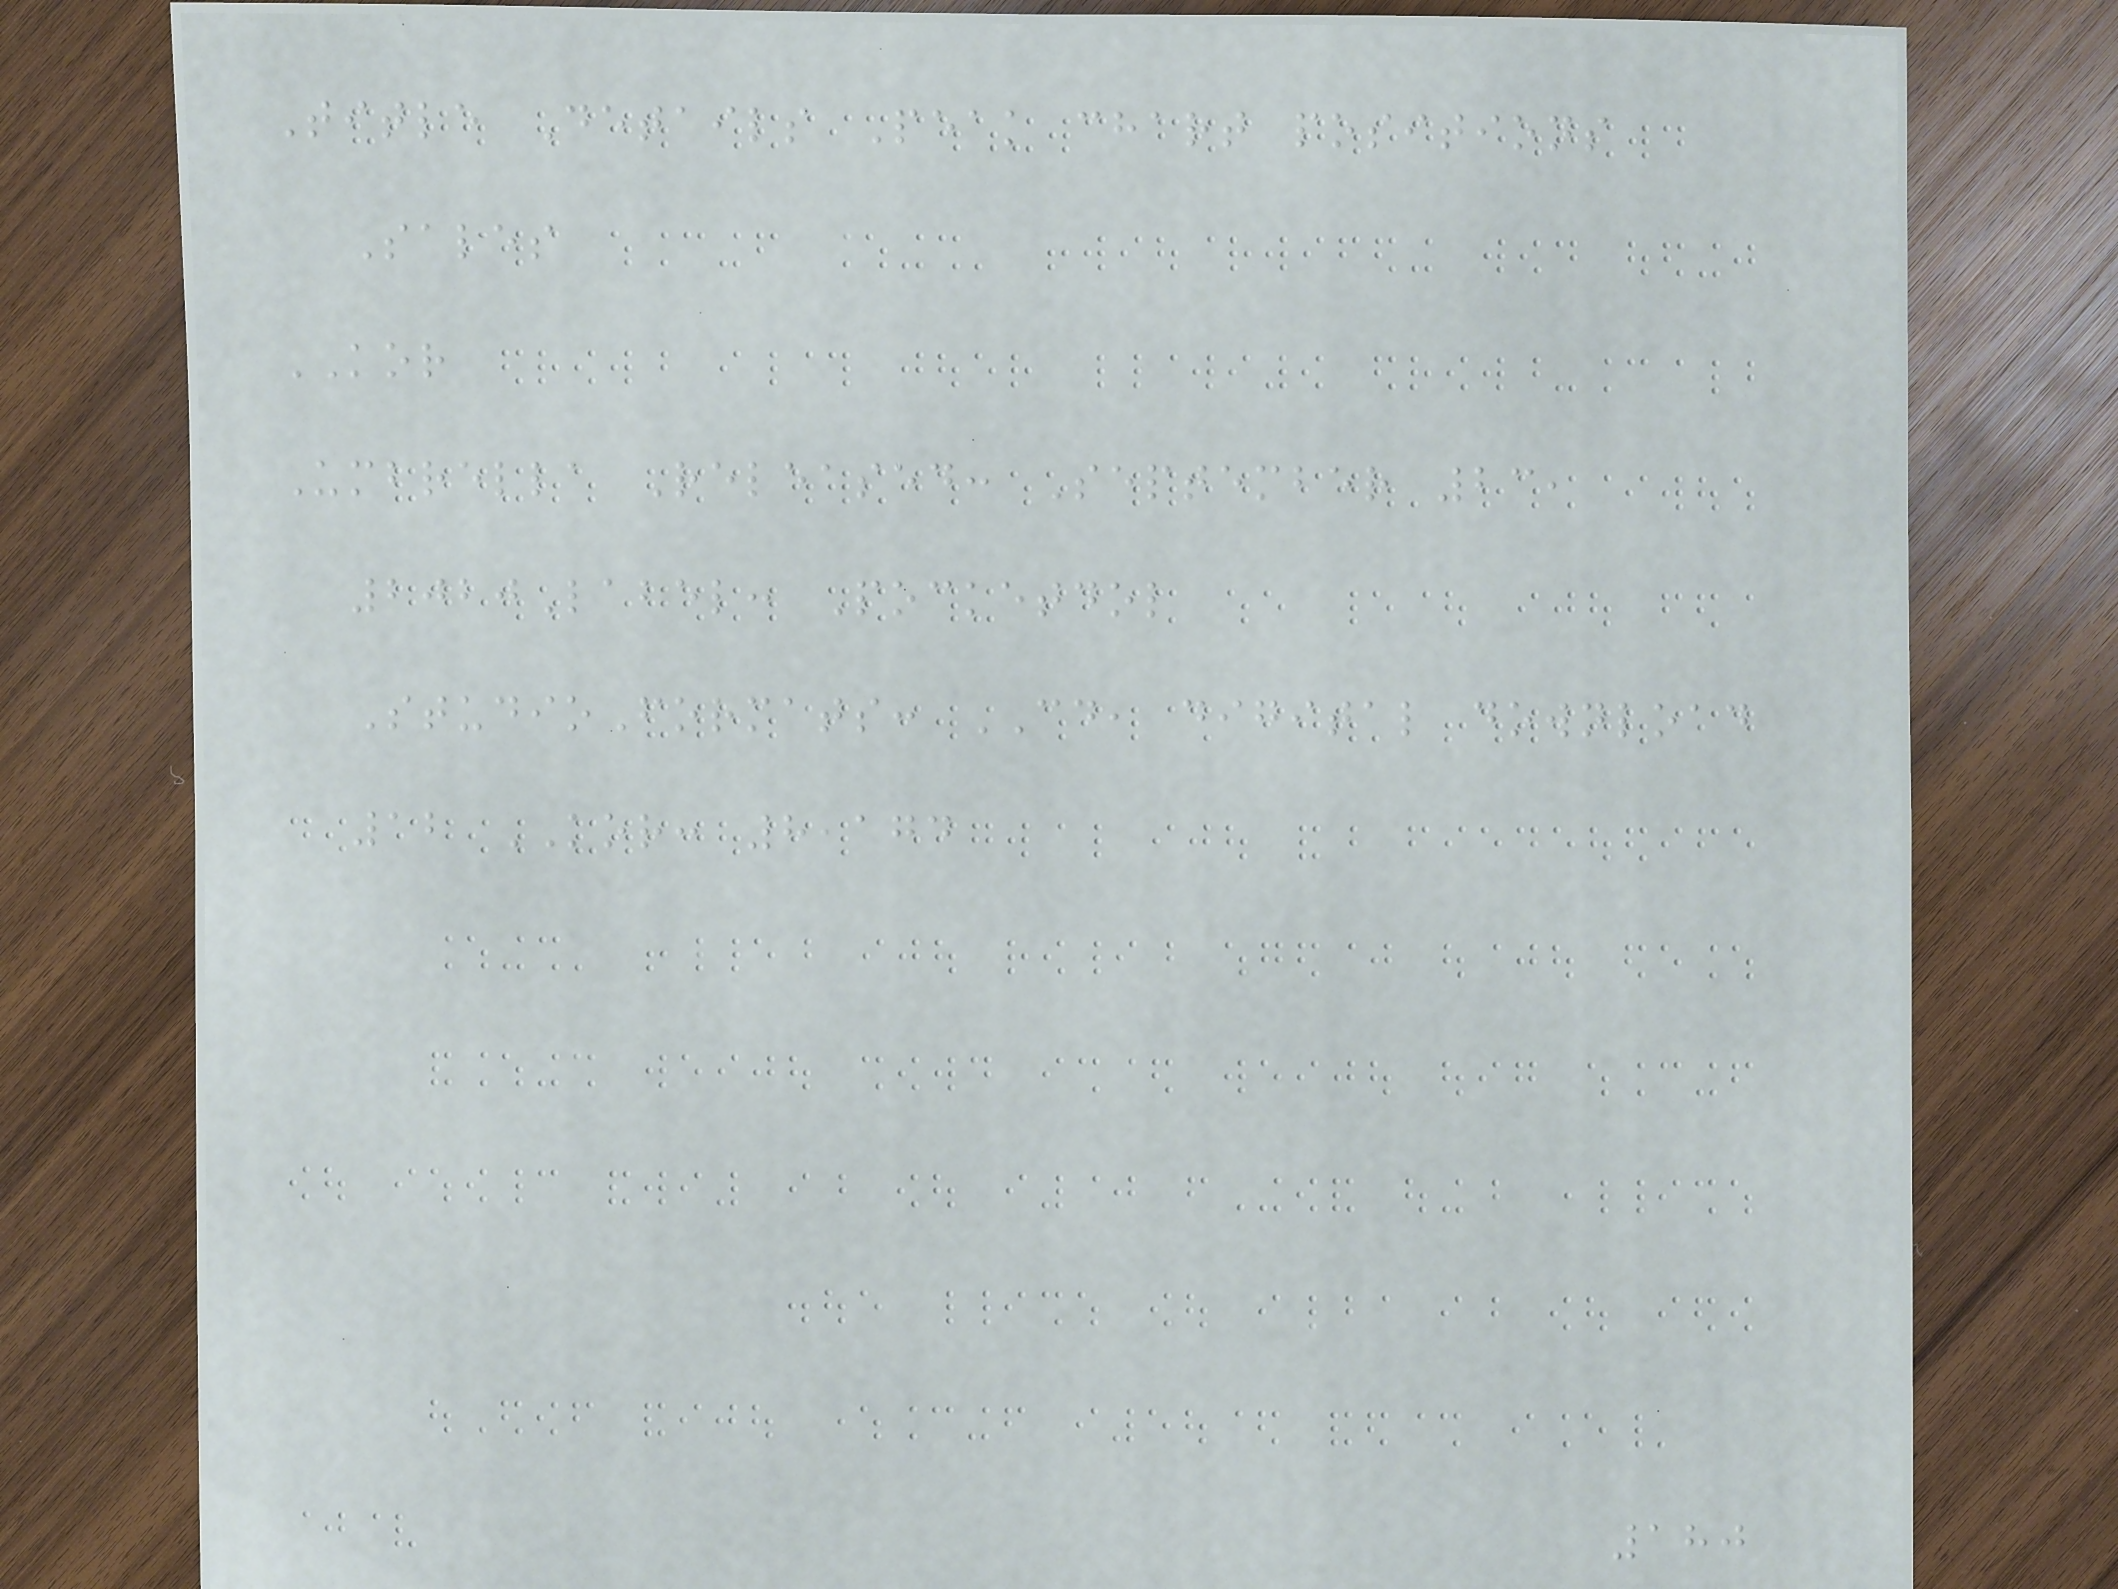Title Details Peak chart positions
Sales
KOR
Umbrella Released: September 23,
2020Label: Pocketdol
StudioFormats: CD, digital download
12 KOR: 8,174
180
